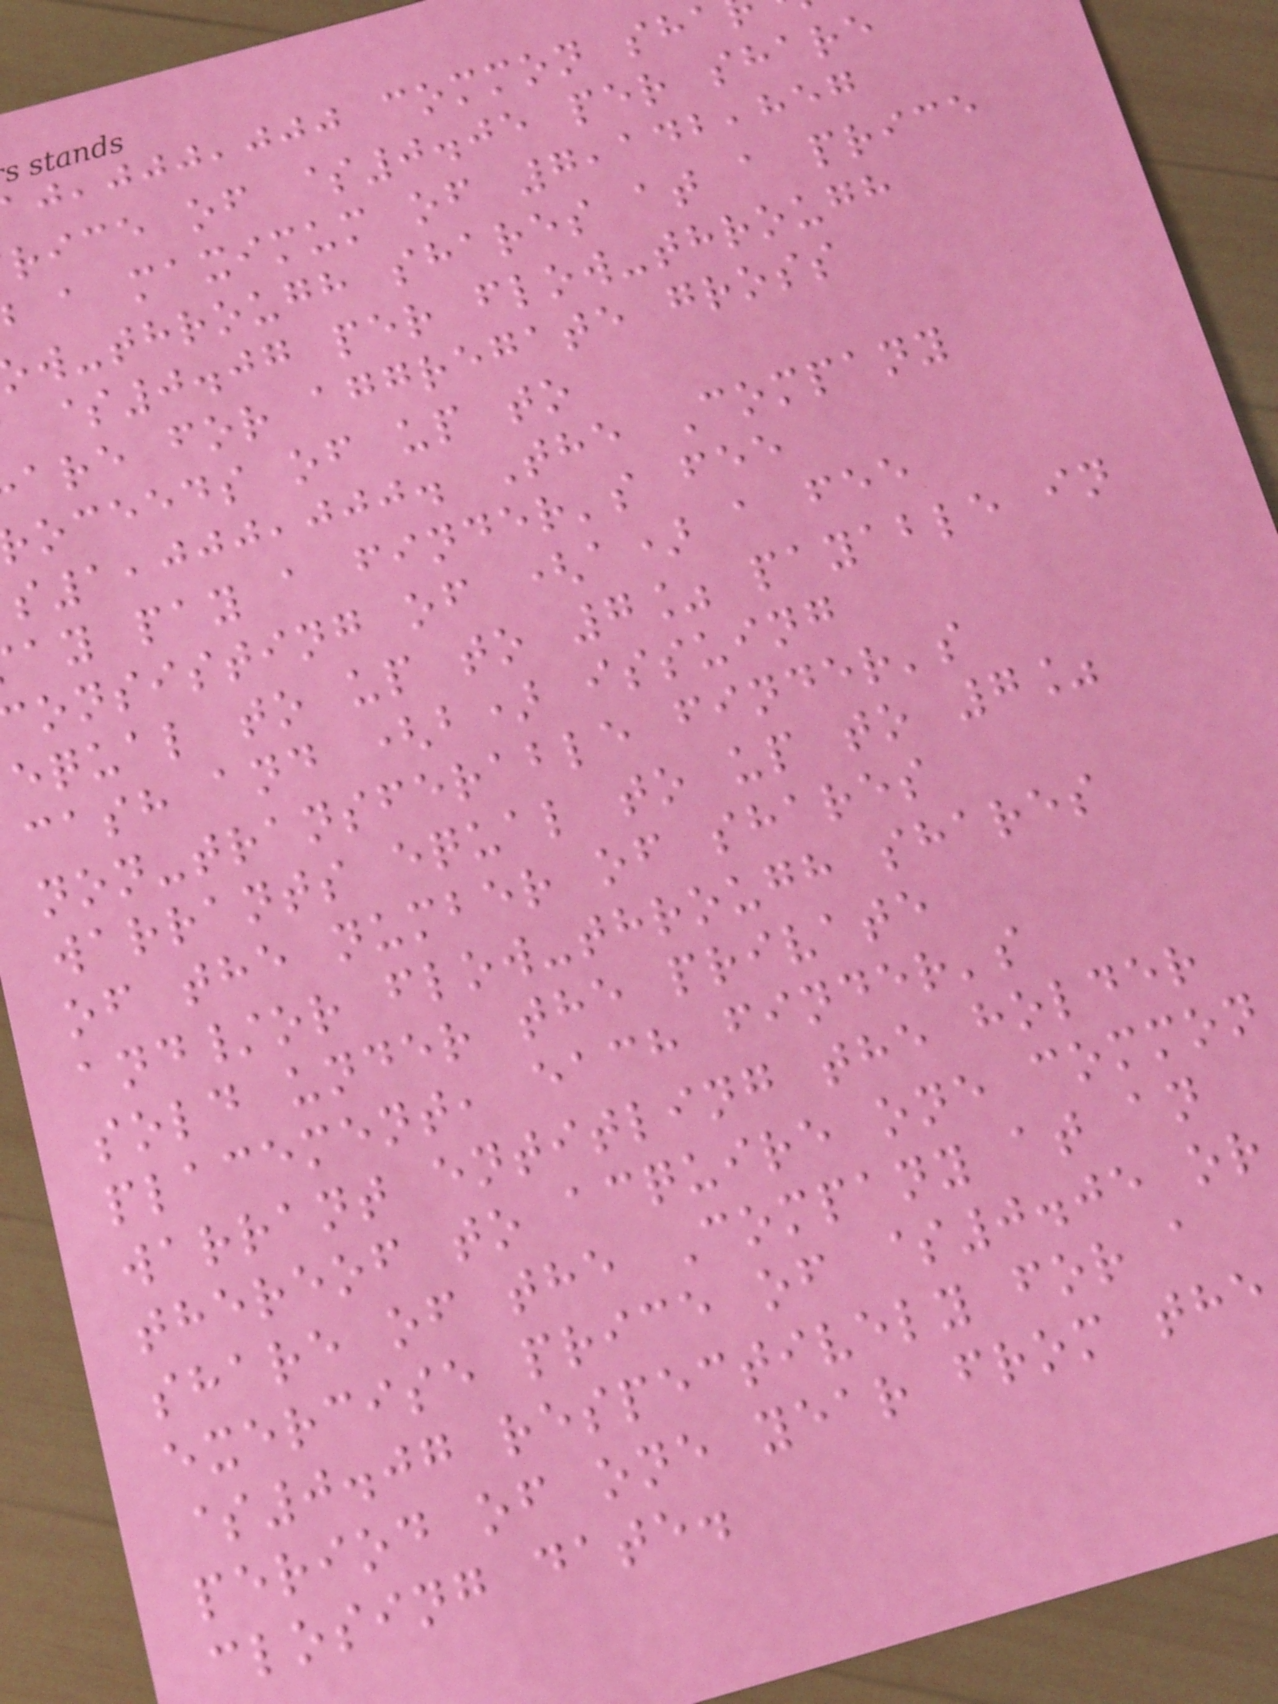,jjj common sha
rice of $0.05 per share
a maximum of 7,142,857
w-through shares at a price
$0.07 per flow-through
are for aggregate gross
oceeds of up to
1,000,000. The Company
ay pay a finder's fee
onsisting of (a) a fee
equal to up to 7% payable in
cash and (b) issuing
non-transferable finder's
warrants equal to up to 7%
of the number of shares
and/or flow-through shares
sold under the private
placement, each finder's
warrant entitling the holder
thereof to acquire one common
share of the Company at an
exercise price of $0.05 or
$0.07 respectively for a
period of one year from the
closing date.
